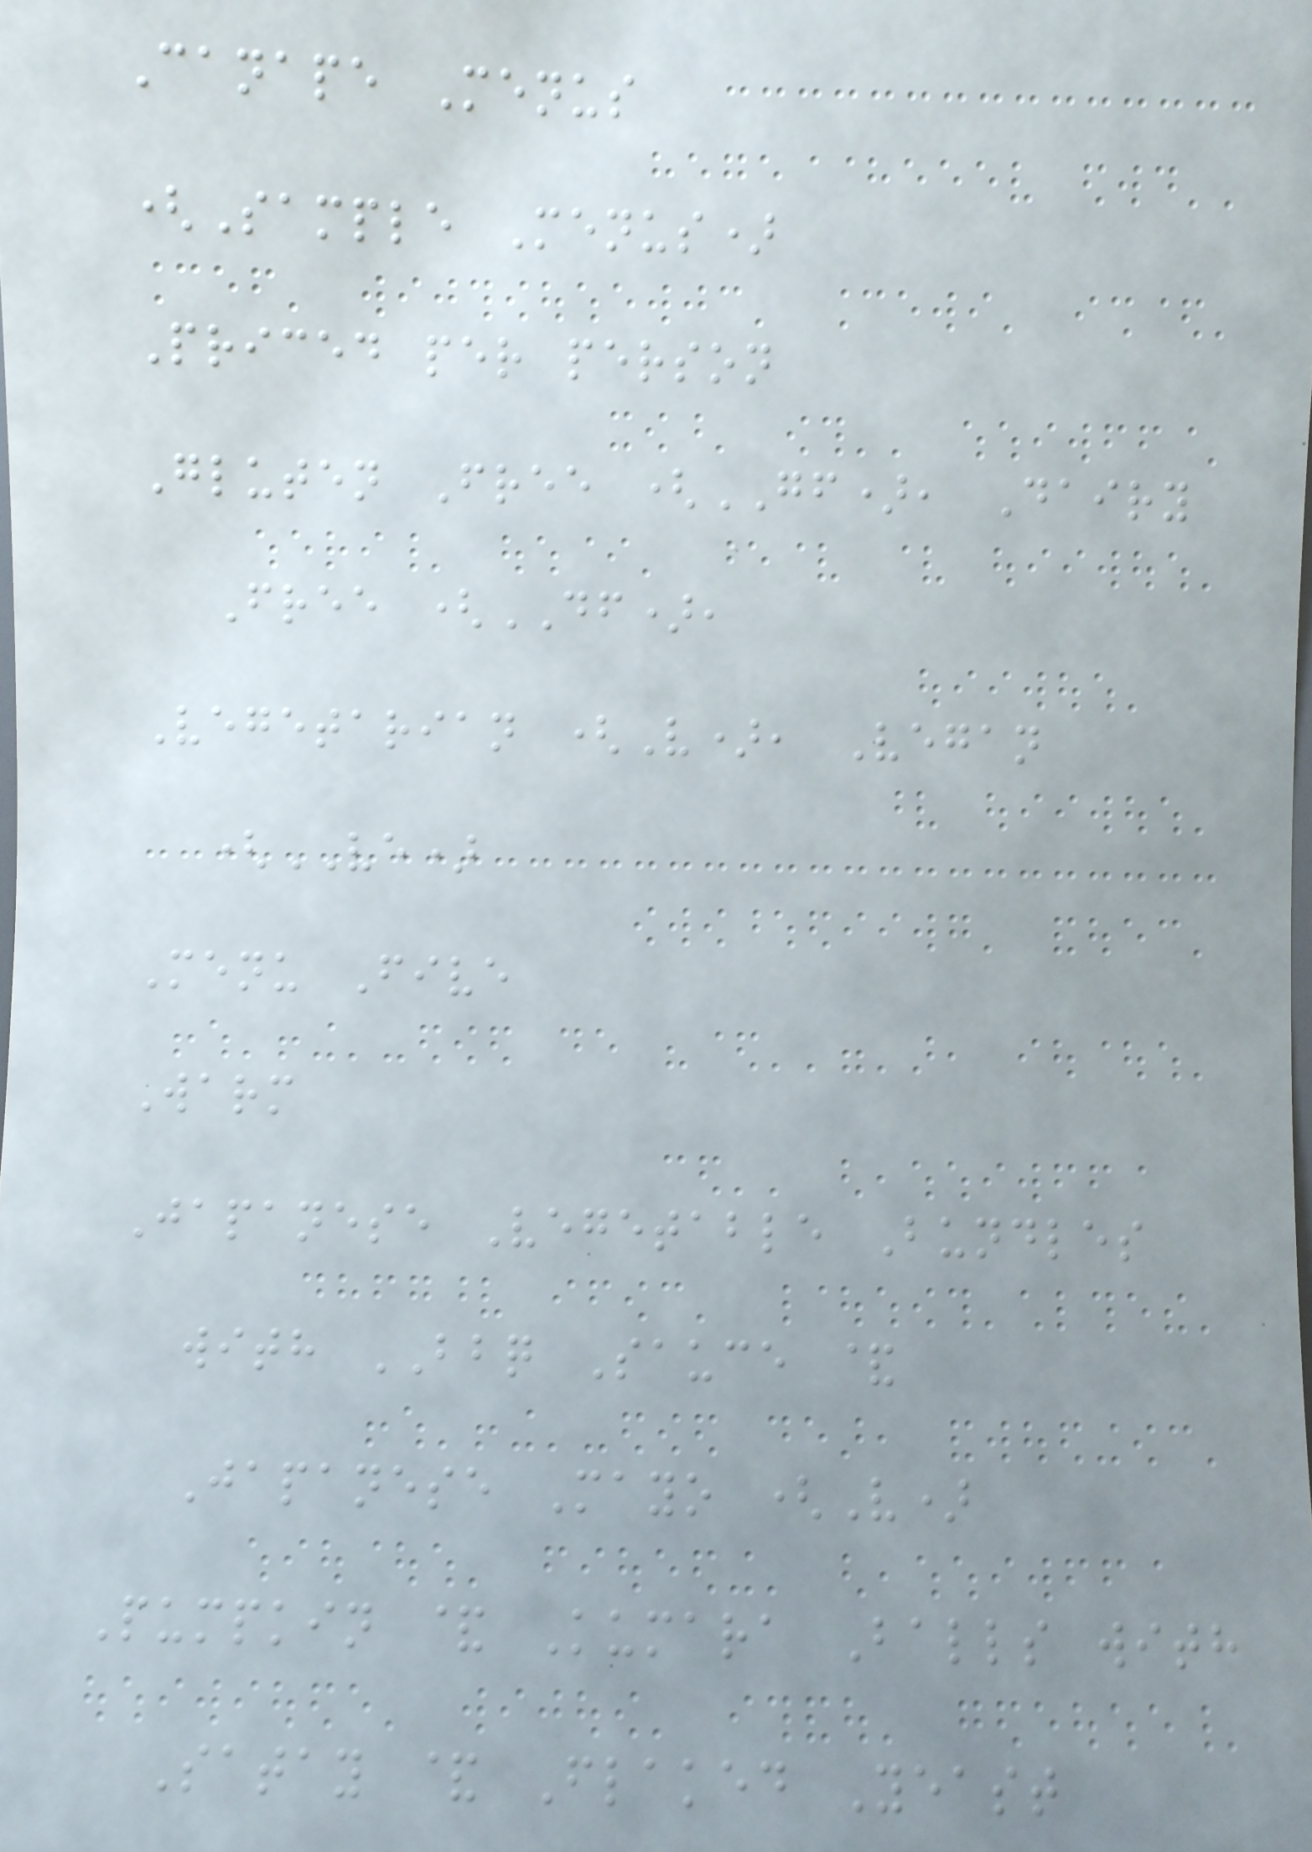Canape Menus
(Sample Menus)
Priced per person
Gluten Free (GF), Dairy
Free (DF),
Vegetarian (V), Vegan
(VE)
Menu Five
Warm
Japanese Vegetable Bundles
with BBQ Sauce &
Japanese Mayo (V)
Pumpkin & Kumara Balls with
Satay & Flaked Yeast
